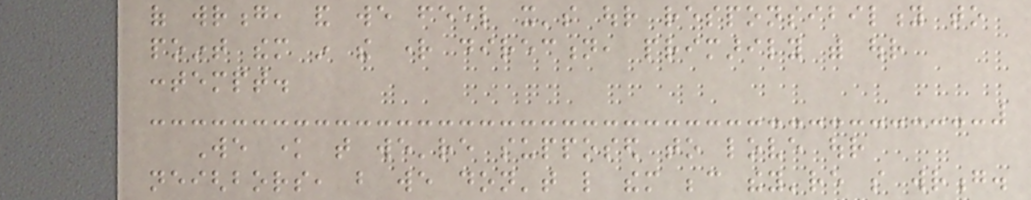of wrong, and we feel it's our responsibility to
point them in the right direction, primarily with our
contempt.
We know that we're supposed to love our
neighbors, but we don't like them because they're so wrong.
